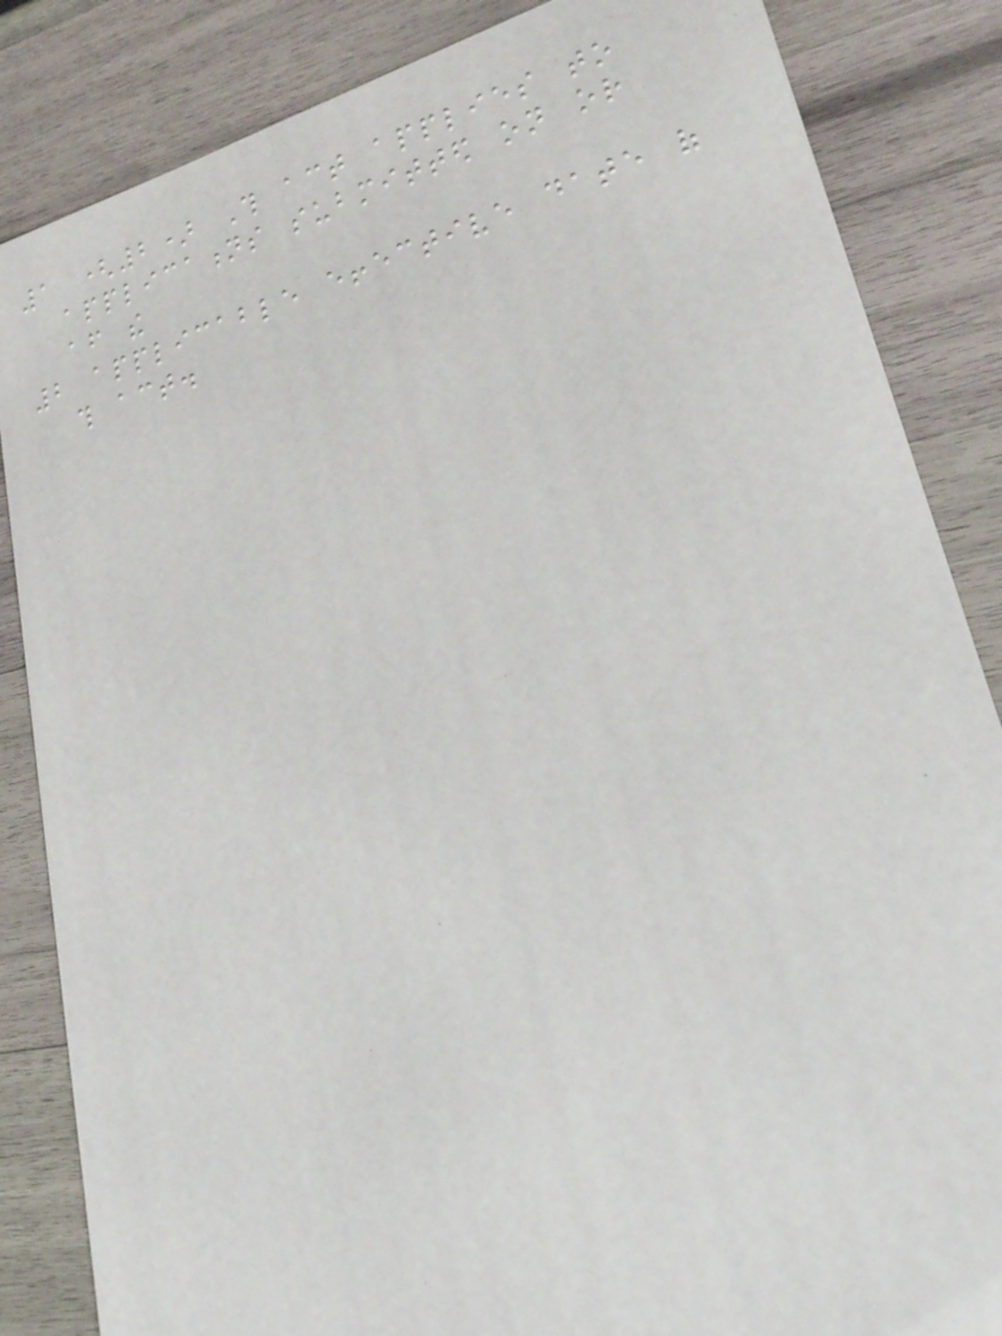1 (2) This act applies to
applications submitted on or
after the
2 applicable effective date of
this act.
